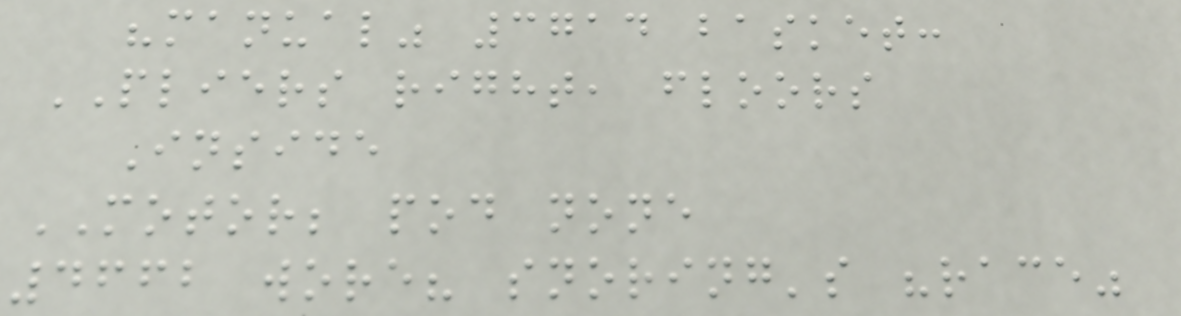"manual" 3714 basket:
PLIERS right, floors
Inside
MOTOR; pod none
4662 wore? snoring's "race"
